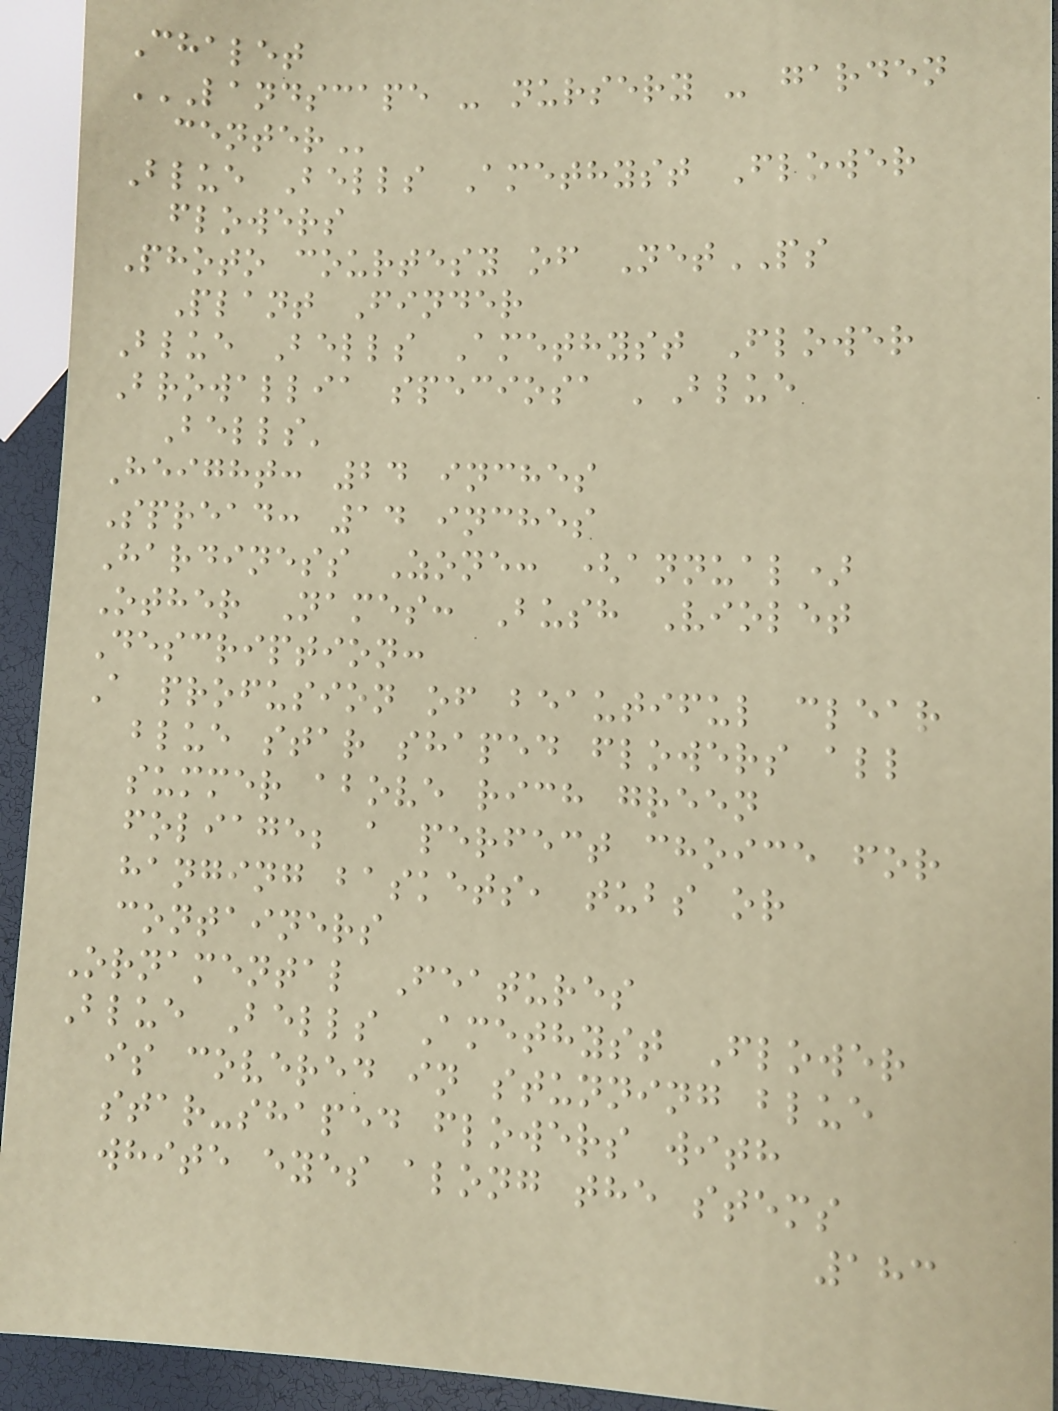Chalet
LANDSCAPE - NURSERY - GARDEN
CENTER
Blue Bells Amethyst Flower
flowers
Photo courtesy of NetPS
Plant Finder
Blue Bells Amethyst Flower
Browallia speciosa 'Blue
Bells'
Height: 24 inches
Spread: 14 inches
Hardiness Zone: (annual)
Other Names: Bush Violet
Description:
A profusion of beautiful clear
blue star shaped flowers all
summer above rich green
foliage; a perfect choice for
hanging baskets, tubs or
containers
Ornamental Features
Blue Bells Amethyst Flower
is covered in stunning blue
star-shaped flowers with
white eyes along the stems
183
